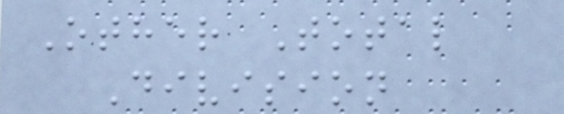Other Total
Division
